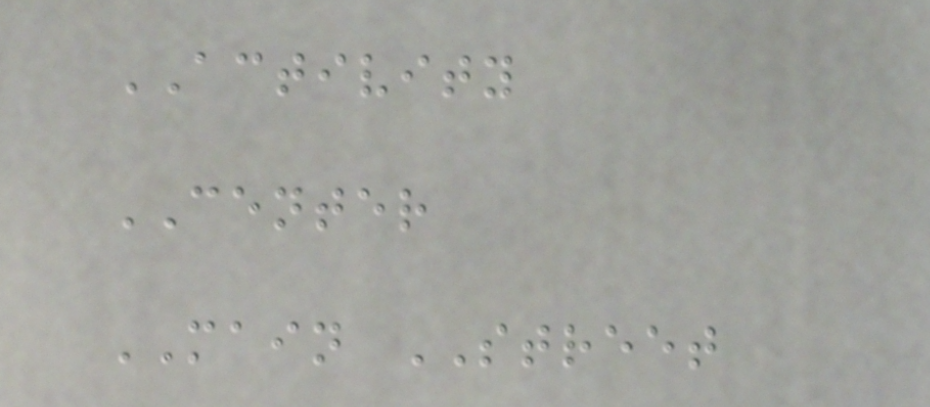ACTIVITY
CENTER
MAIN STREET
